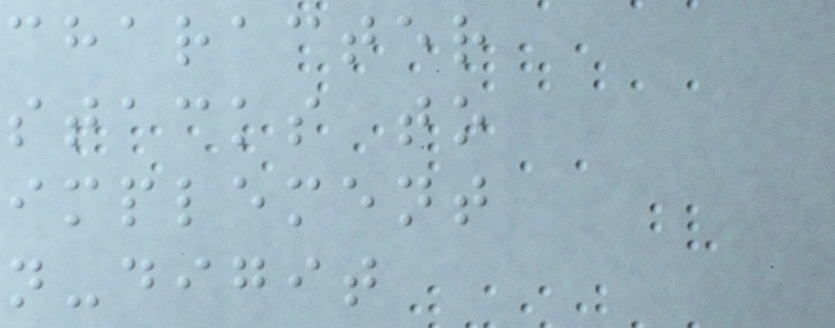character
stacks to
implement
n-digit
